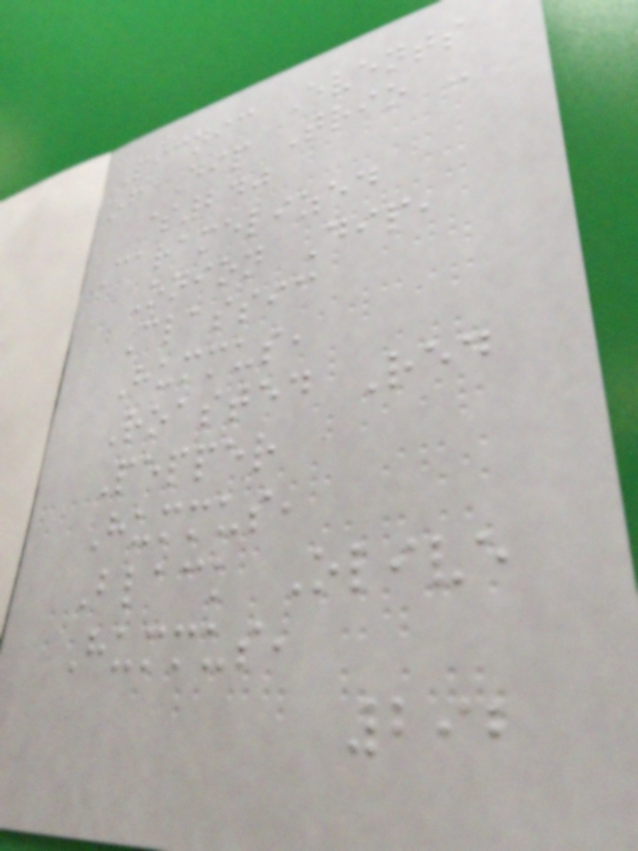Picnic Events
of Dip Trio -
$240
Caramelized
Onion Dip,
Classic
Hummus,
Roasted Red
Pepper
Hummus,
Black Olive
Hummus,
292
